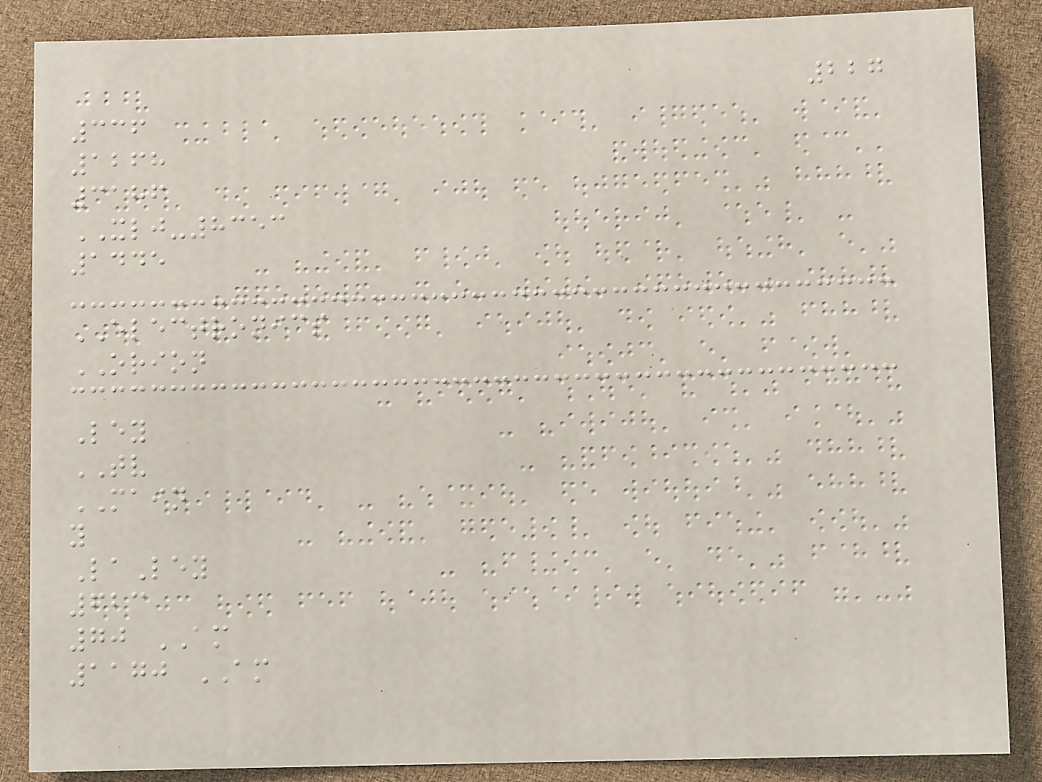227
336
1268
3186
XLJ-8353
1445
ELECTRONICS
ORION
Ley
TV
MAIN
y
LaLey
623
70 AM
1170 AM
